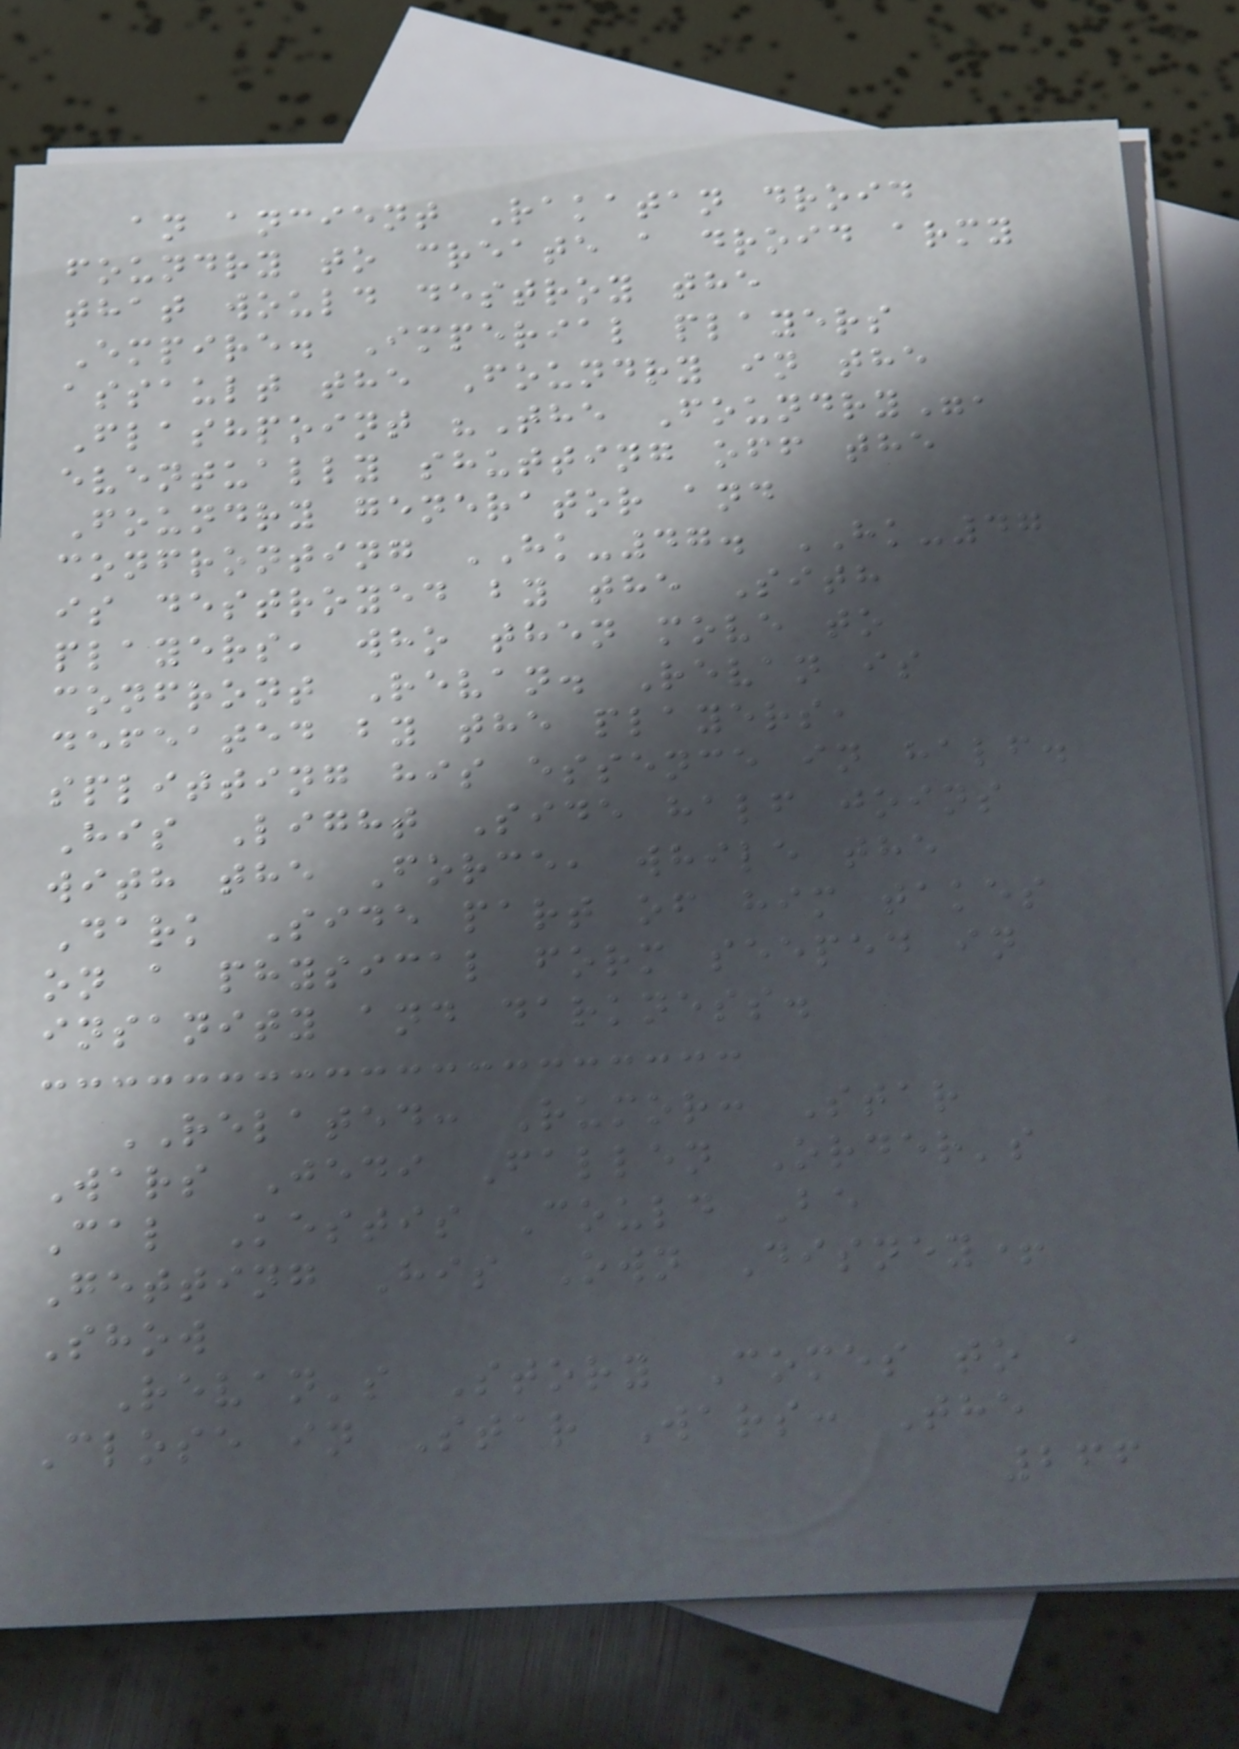an ancient Rakatan droid
foundry to create a droid army
that would destroy the
Empire. Imperial players
assault the Foundry in the
Flashpoint "The Foundry",
eventually shutting off the
Foundry generator and
confronting HK-47. HK-47
is destroyed by the Sith
players, who then move to
confront Revan. Revan is
defeated by the players,
splitting his essence in half.
His Light Side half joins
with the Force, while the
Dark Side part of him takes
on a physical form seeped in
insanity and darkness.
RELATED: Rumor: Star
Wars Jedi Fallen Order's
Cal Kestis Could Be
Getting His Own Disney+
Show
Revan's Story Comes to a
Close in Star Wars: The
266
